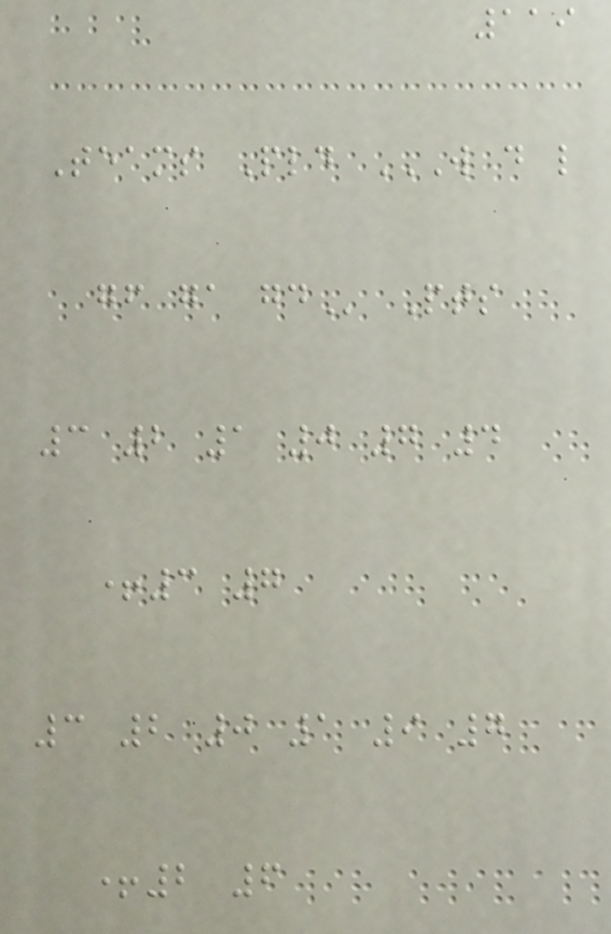119
Teams Pld W D L
GF GA GD Pts
3 2 1 0 7 4
+3 7
3 2 0 1 9 7
+2 6
